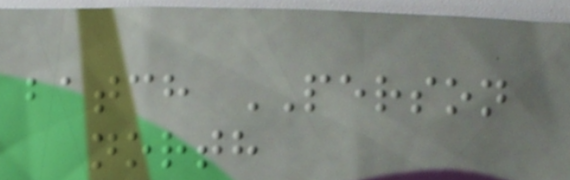batch PERSON
north
